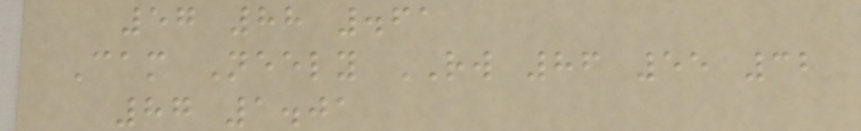57 88 .61
Cam Neely RW 86 55 32
87 1.01
